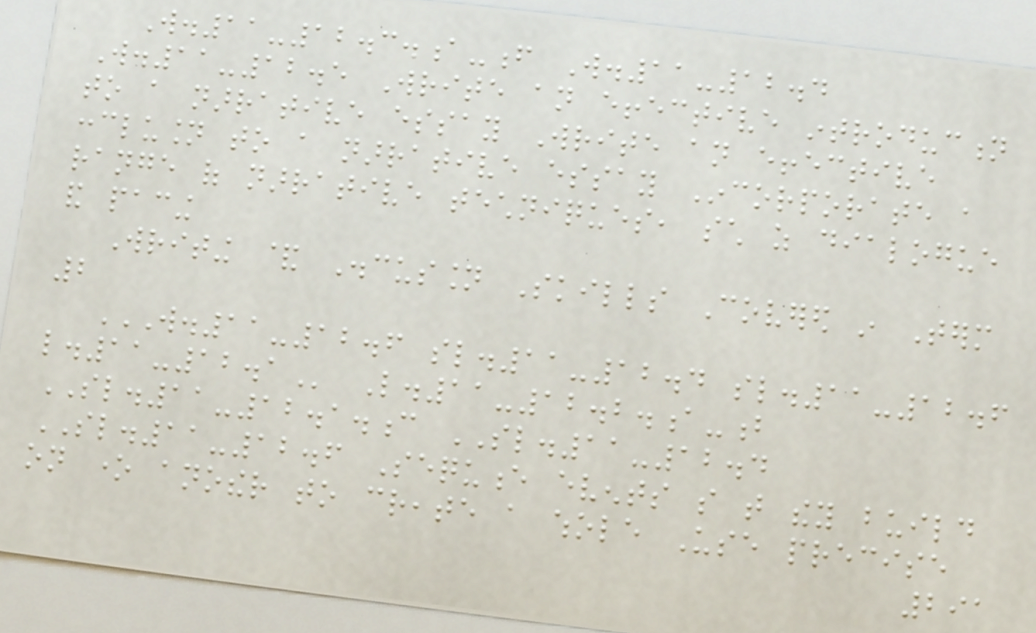W.11-12.3.a-f W.11-12.4
W.11-12.5 Write an effective introduction
to a narrative essay Write an effective
conclusion to a narrative essay Incorporate a
range of narrative techniques, such as dialogue
and pacing
Writing & Discussion Skills Covered in Term
2
W.11-12.6 SL.11-12.4 SL.11-12.6
L.11-12.1 L.11-12.2.a-b
SL.11-12.1.c SL.11-12.4
SL.11-12.6 Sequence events so that they build
on one another to create a whole Use precise
291
